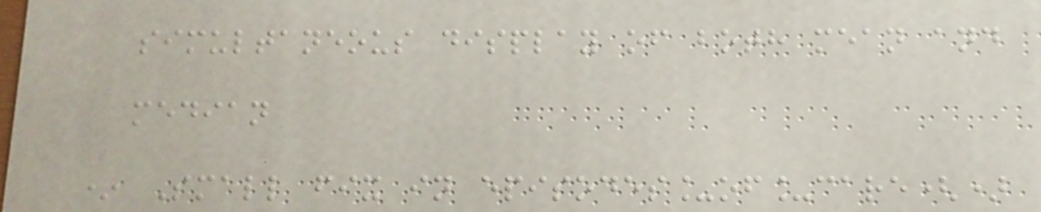simultaneous display of both mean and
median
* Small fix in episodes_of_care()
